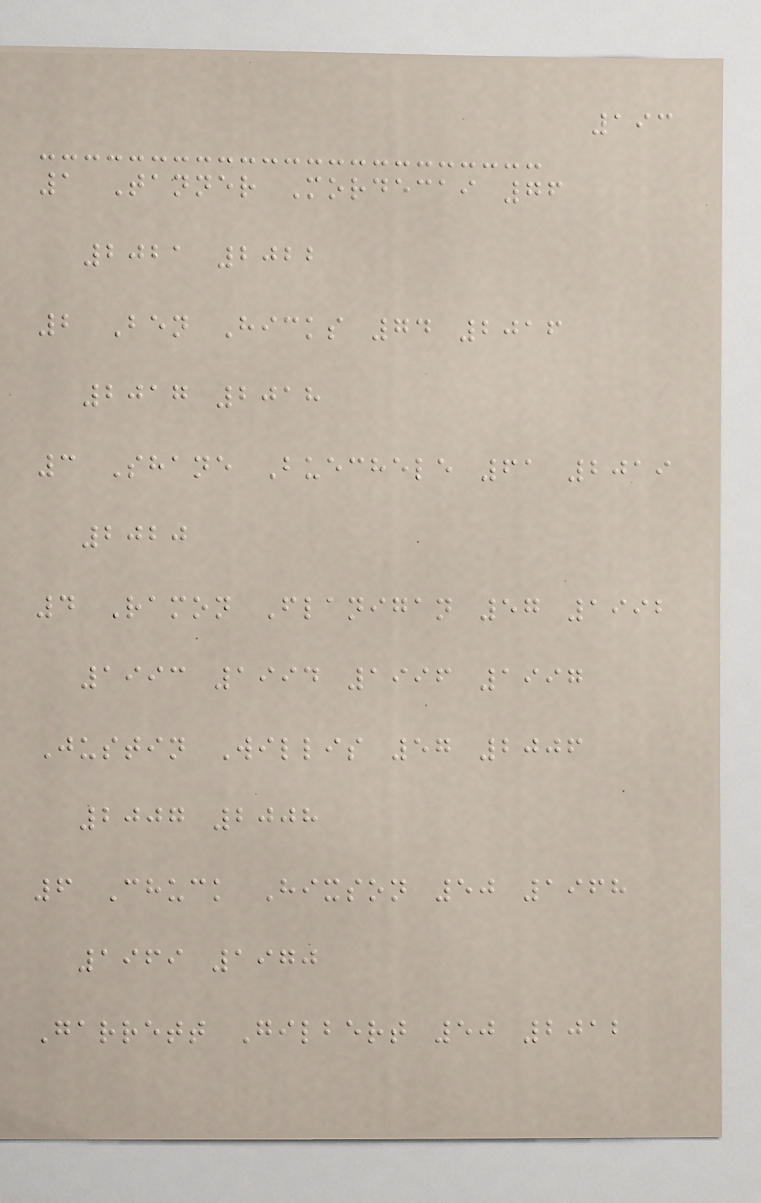193
1 Tanner Mordecai 76
2021 2022
2 Ben Hicks 74 2016
2017 2018
3 Shane Buechele 61 2019
2020
4 Ramon Flanigan 57 1992
1993 1994 1996 1997
Justin Willis 57 2006
2007 2008
6 Chuck Hixson 50 1968
1969 1970
Garrett Gilbert 50 2012
